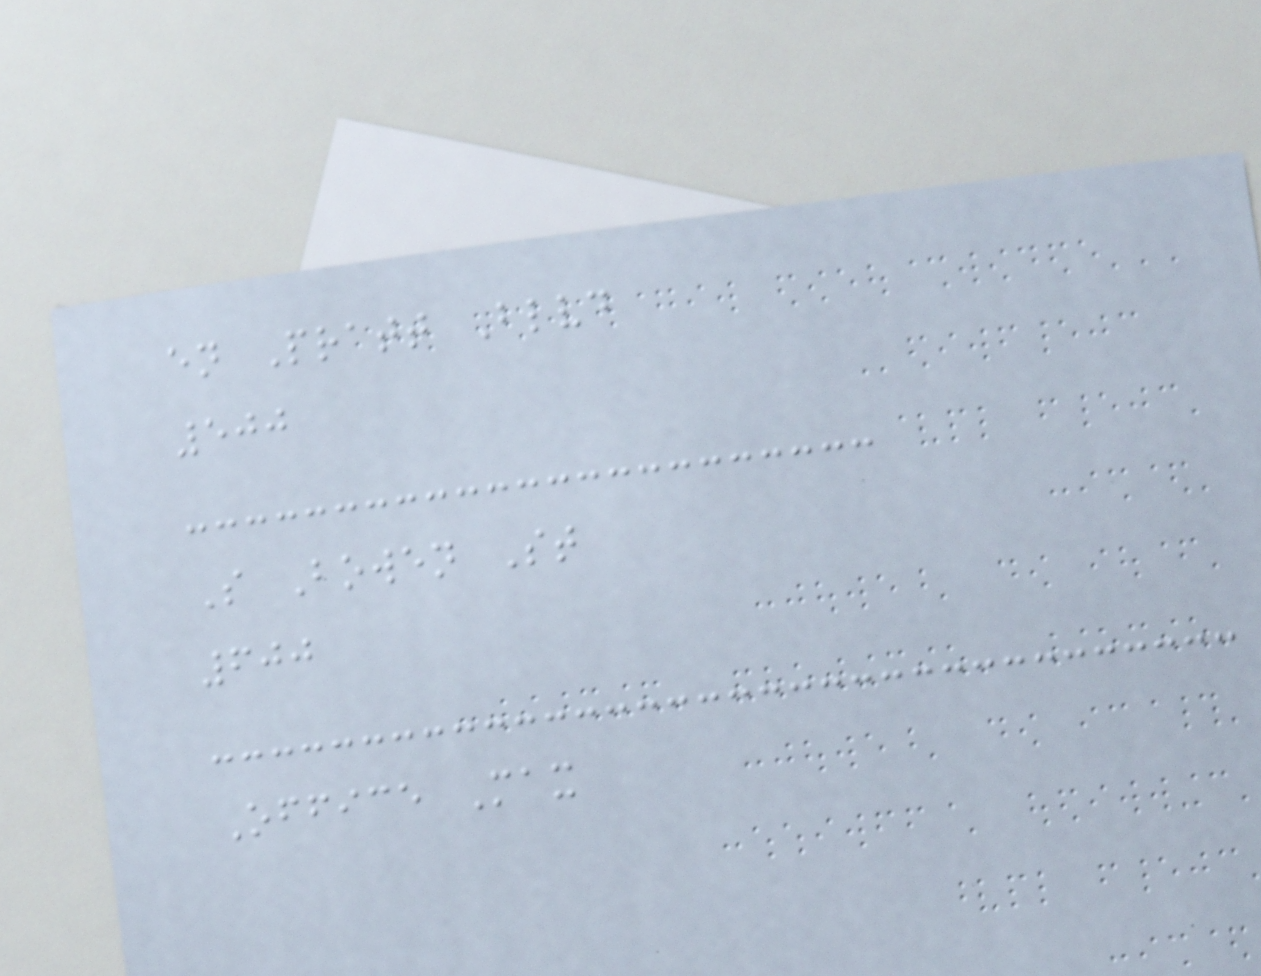en Pratt Blvd
500
S Bowen St
600
Office Max
